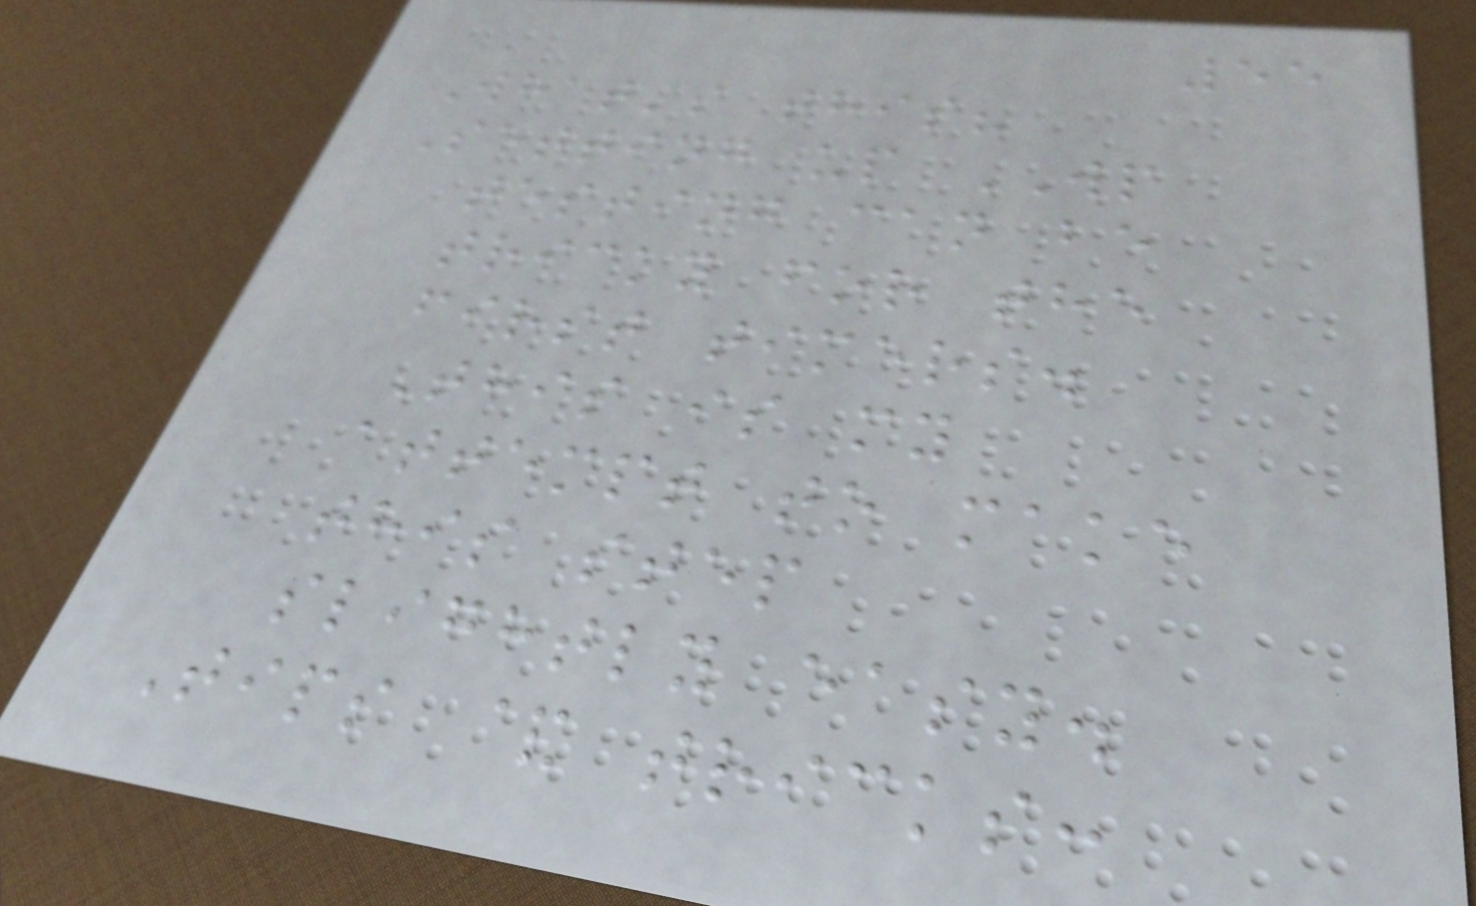55
What's this?
Setting up WP
testing can be
tricky for the
first timers.
This is my
attempt to make
this step
slightly easy.
Tips & tricks:
